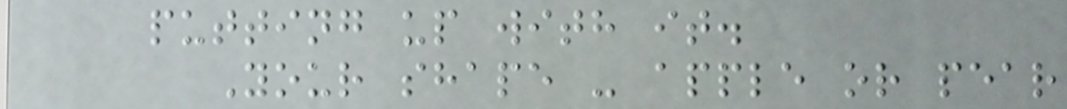putting up with it.
Your shape - apple or pear
